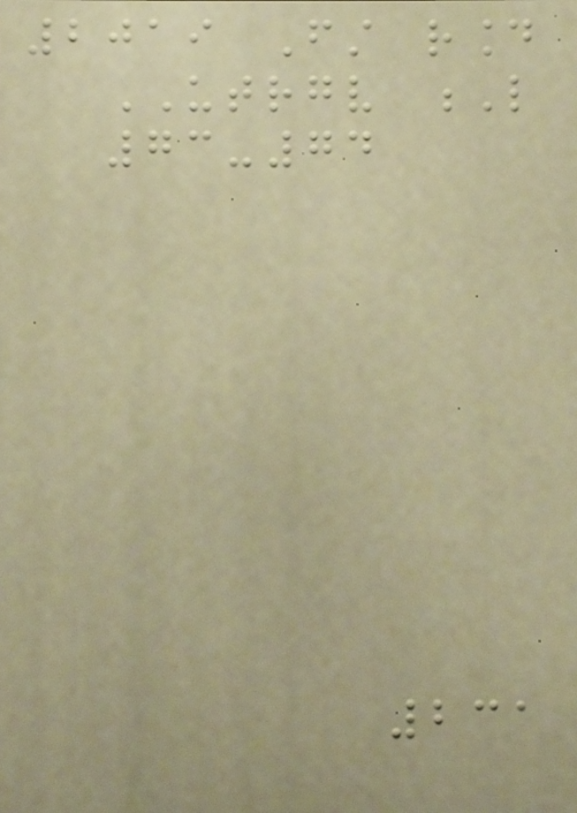2019 First round
UTRGV L
73-74
231
